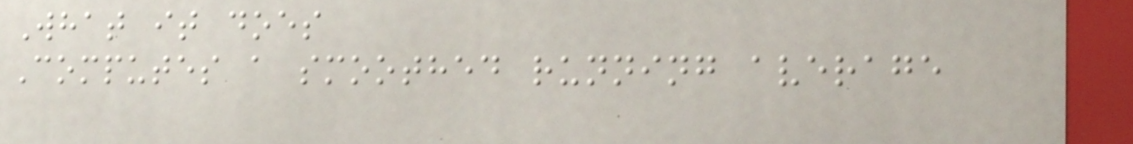What it does
Computes a smoothed running average
